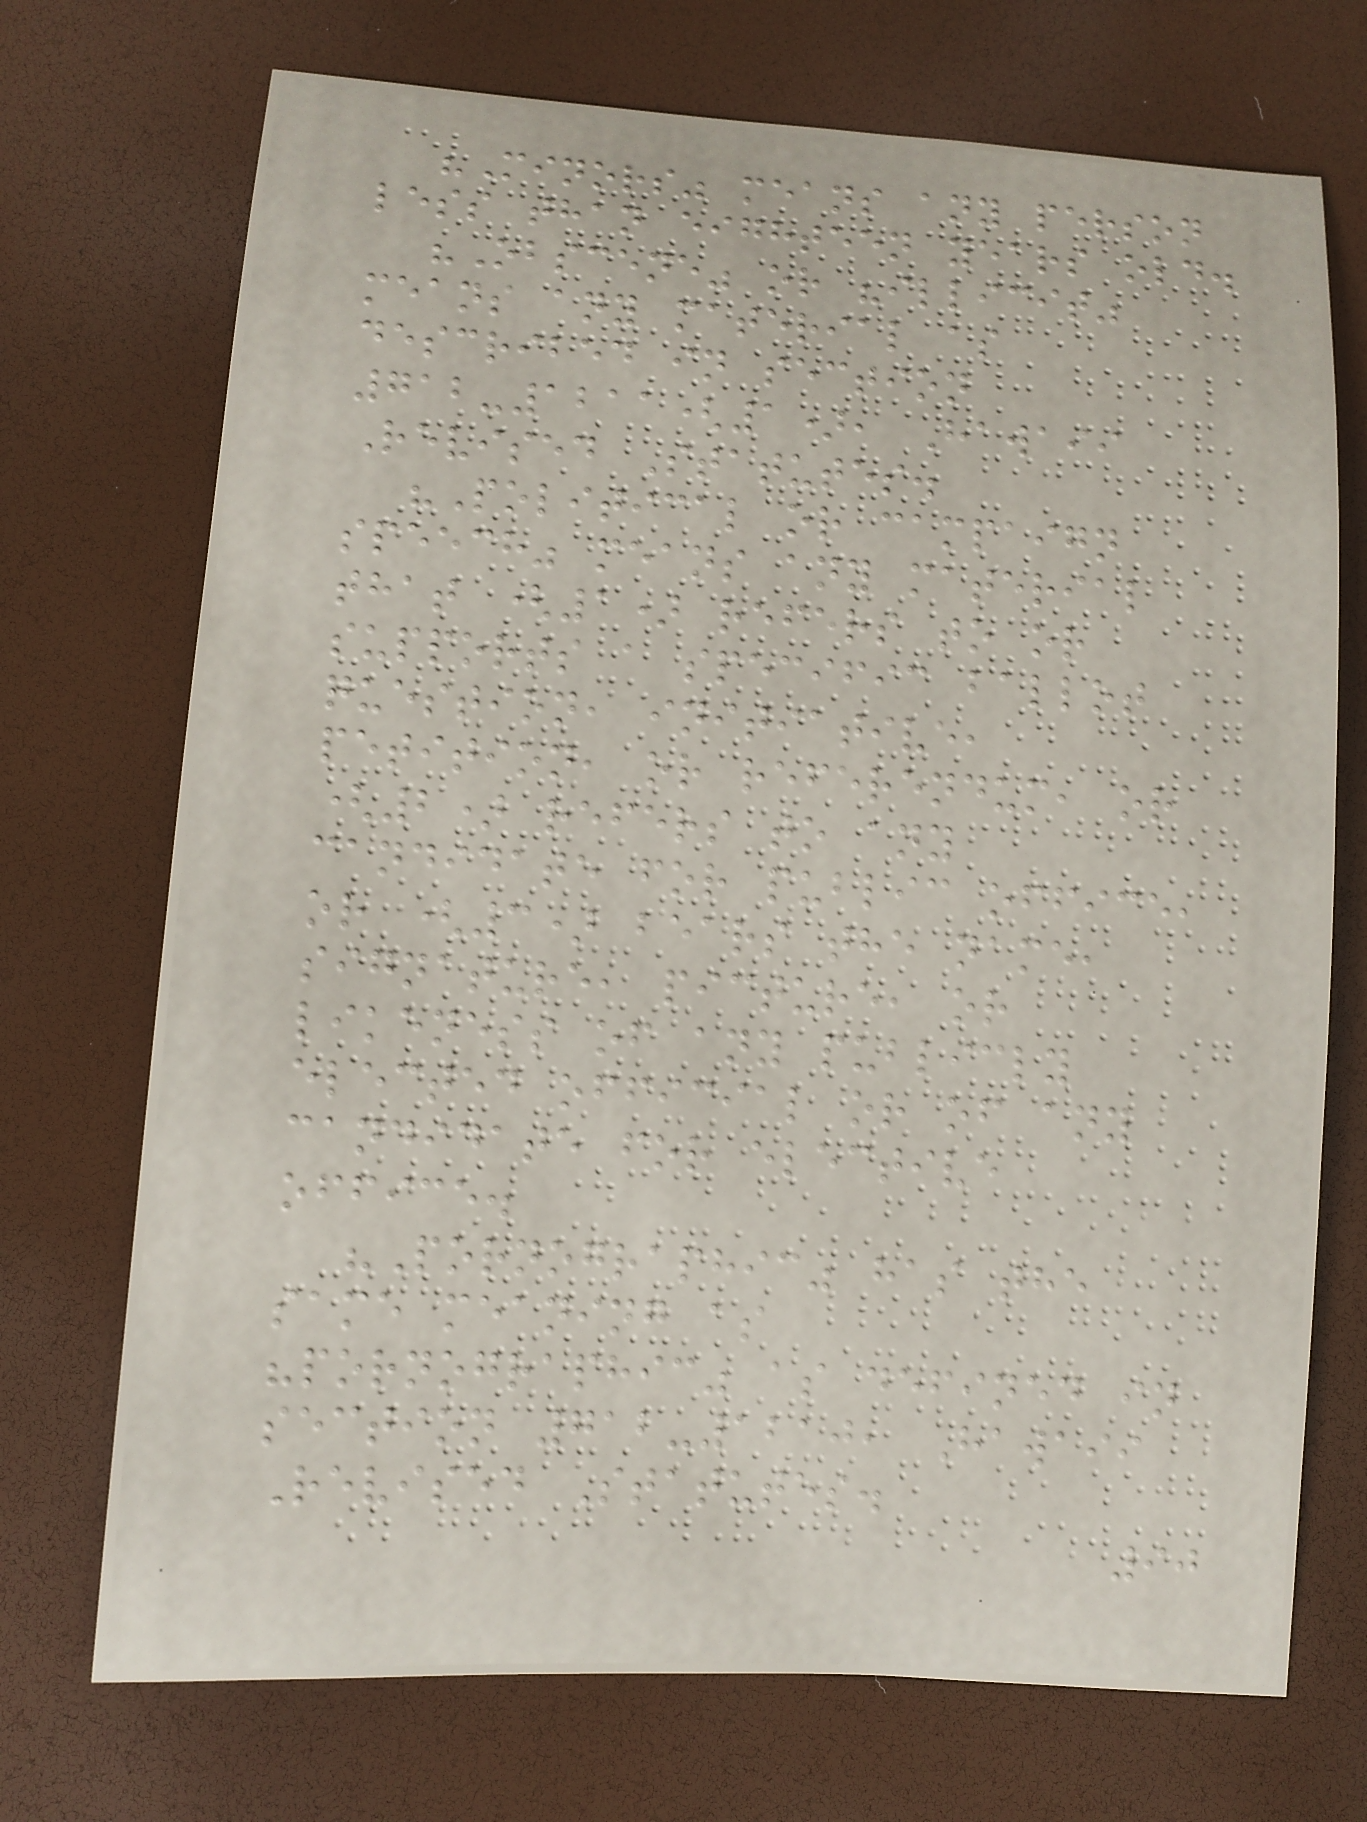"Minors" means any person
less than eighteen years old.
"Obscene" or "illicit"
means any material as
described in section
712-1211(1), Hawaii
Revised Statutes.
"Political or campaign
speech" means any material
that (1) refers to or
supports a specific ballot
question, initiative,
petition, or referendum, or
(2) refers to any
candidate for public office,
or (3) bears the name,
signature, picture, or
likeness of any publicly
elected official or of any
candidate for elective
office.
"Pornographic" has the
same meaning as
"pornographic" as defined in
section 712-1210, Hawaii
Revised Statutes.
90
